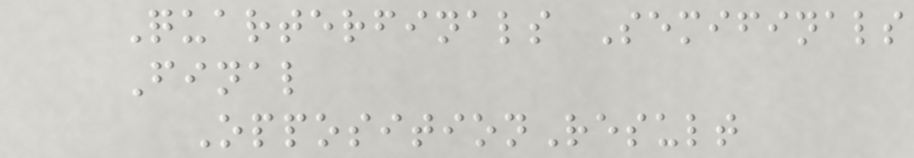Quarterfinals Semifinals
Final
OppositionResult
